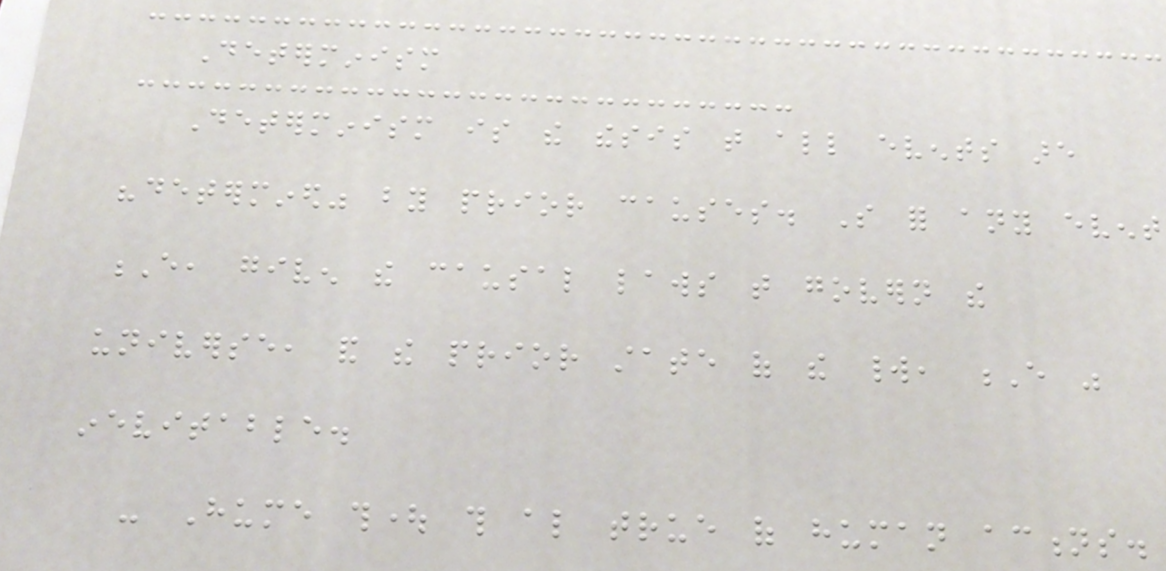Determinism
Determinism is the thesis that all events are
"determined" by prior causes. So for any event
E, given the causal laws that govern the
universe, and the prior state of the world, E was
inevitable.
- Hume thought this also true of human actions.
